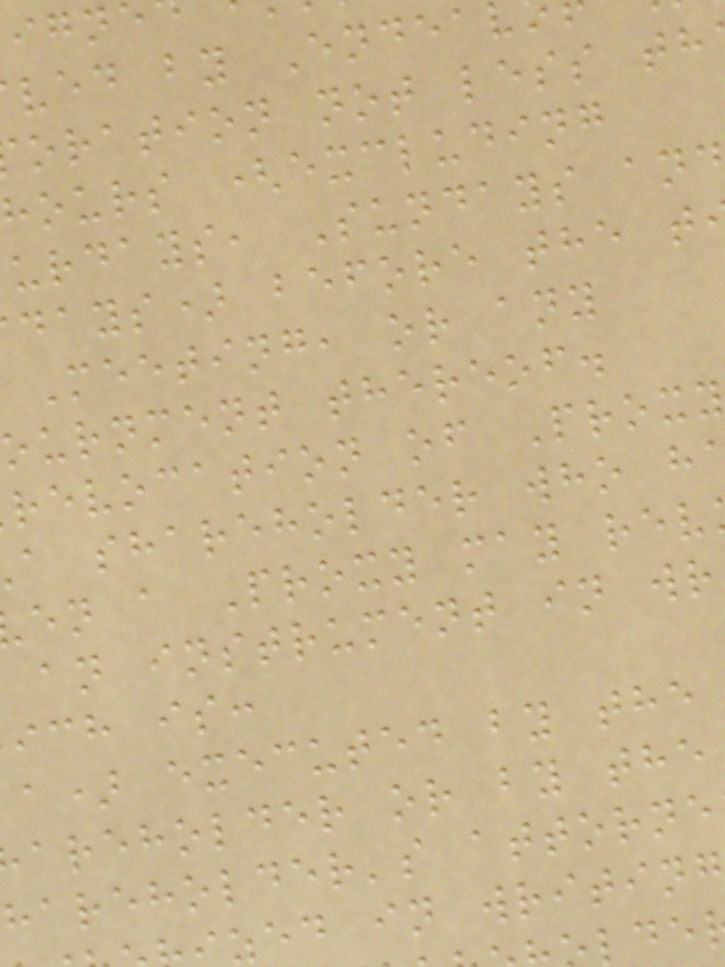ved by Endea
oration not less th
hours (excluding
urdays, Sundays and
days) before the t
Meeting, or any
ournment thereof.
revocation of Proxy
a shareholder who h
en a Proxy may rev
an instrument in wr
ich is:
a) executed by the
areholder or by the
hareholder's attorne
zed in writing
